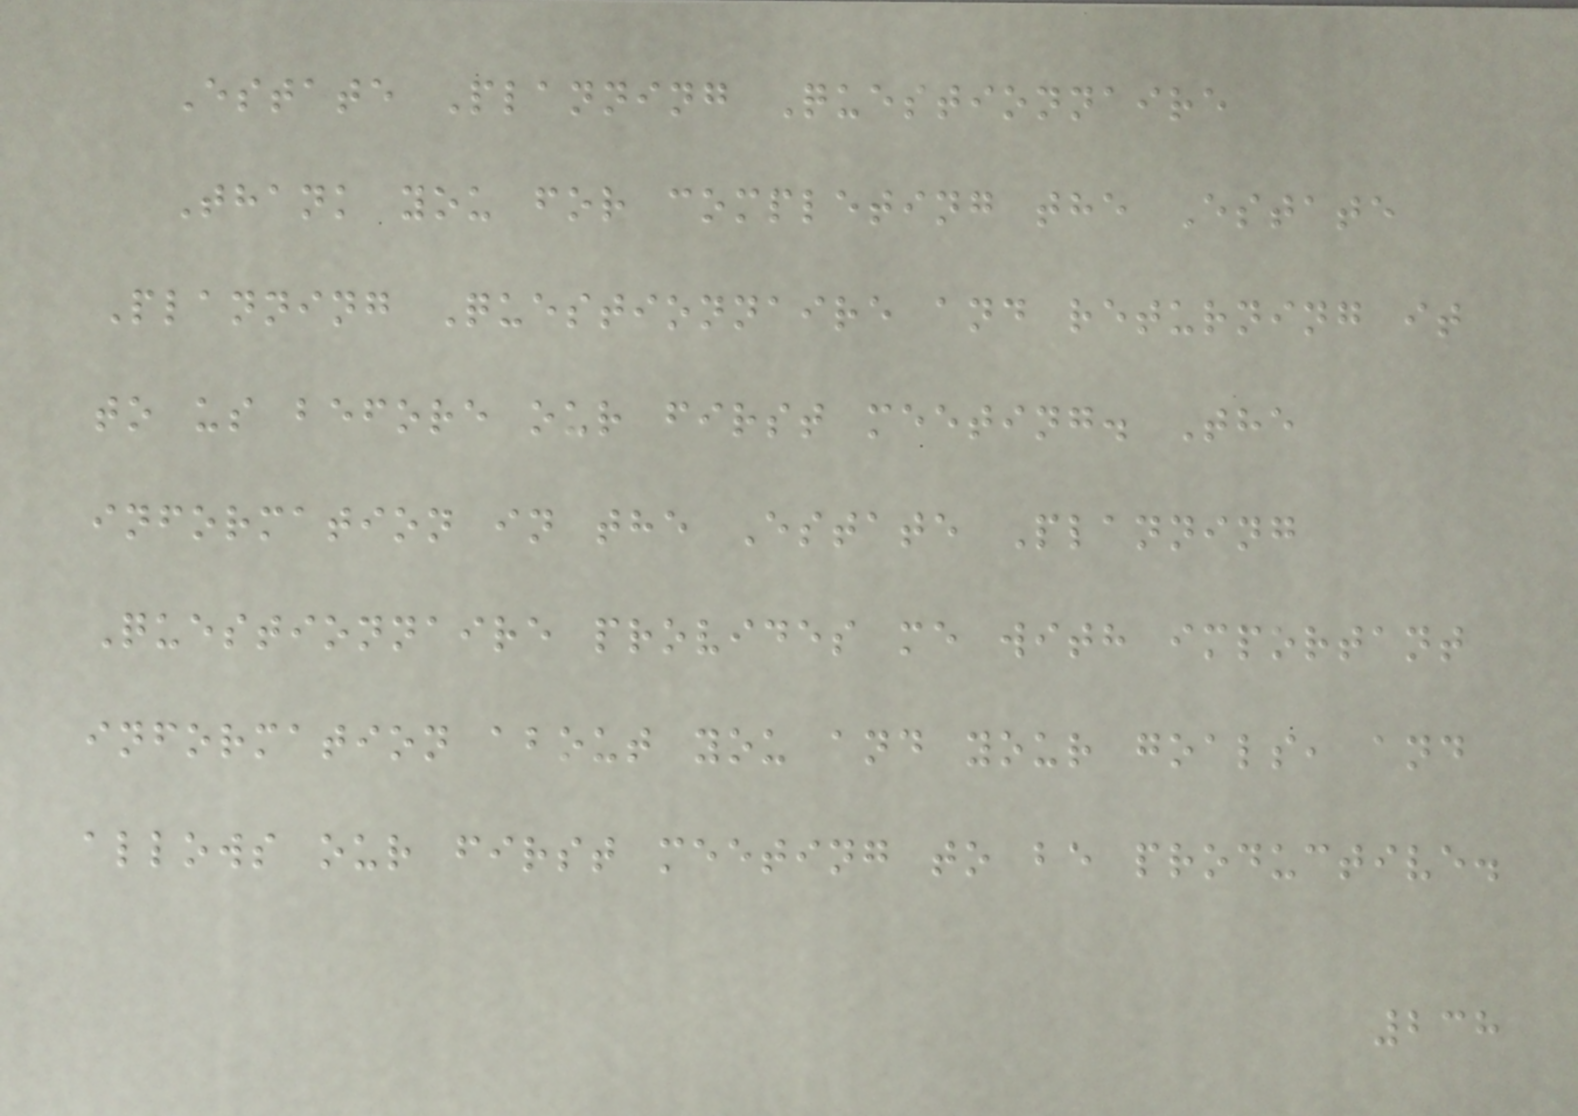Estate Planning Questionnaire
Thank you for completing the Estate
Planning Questionnaire and returning it
to us before our first meeting. The
information in the Estate Planning
Questionnaire provides me with important
information about you and your goals, and
allows our first meeting to be productive.
238
